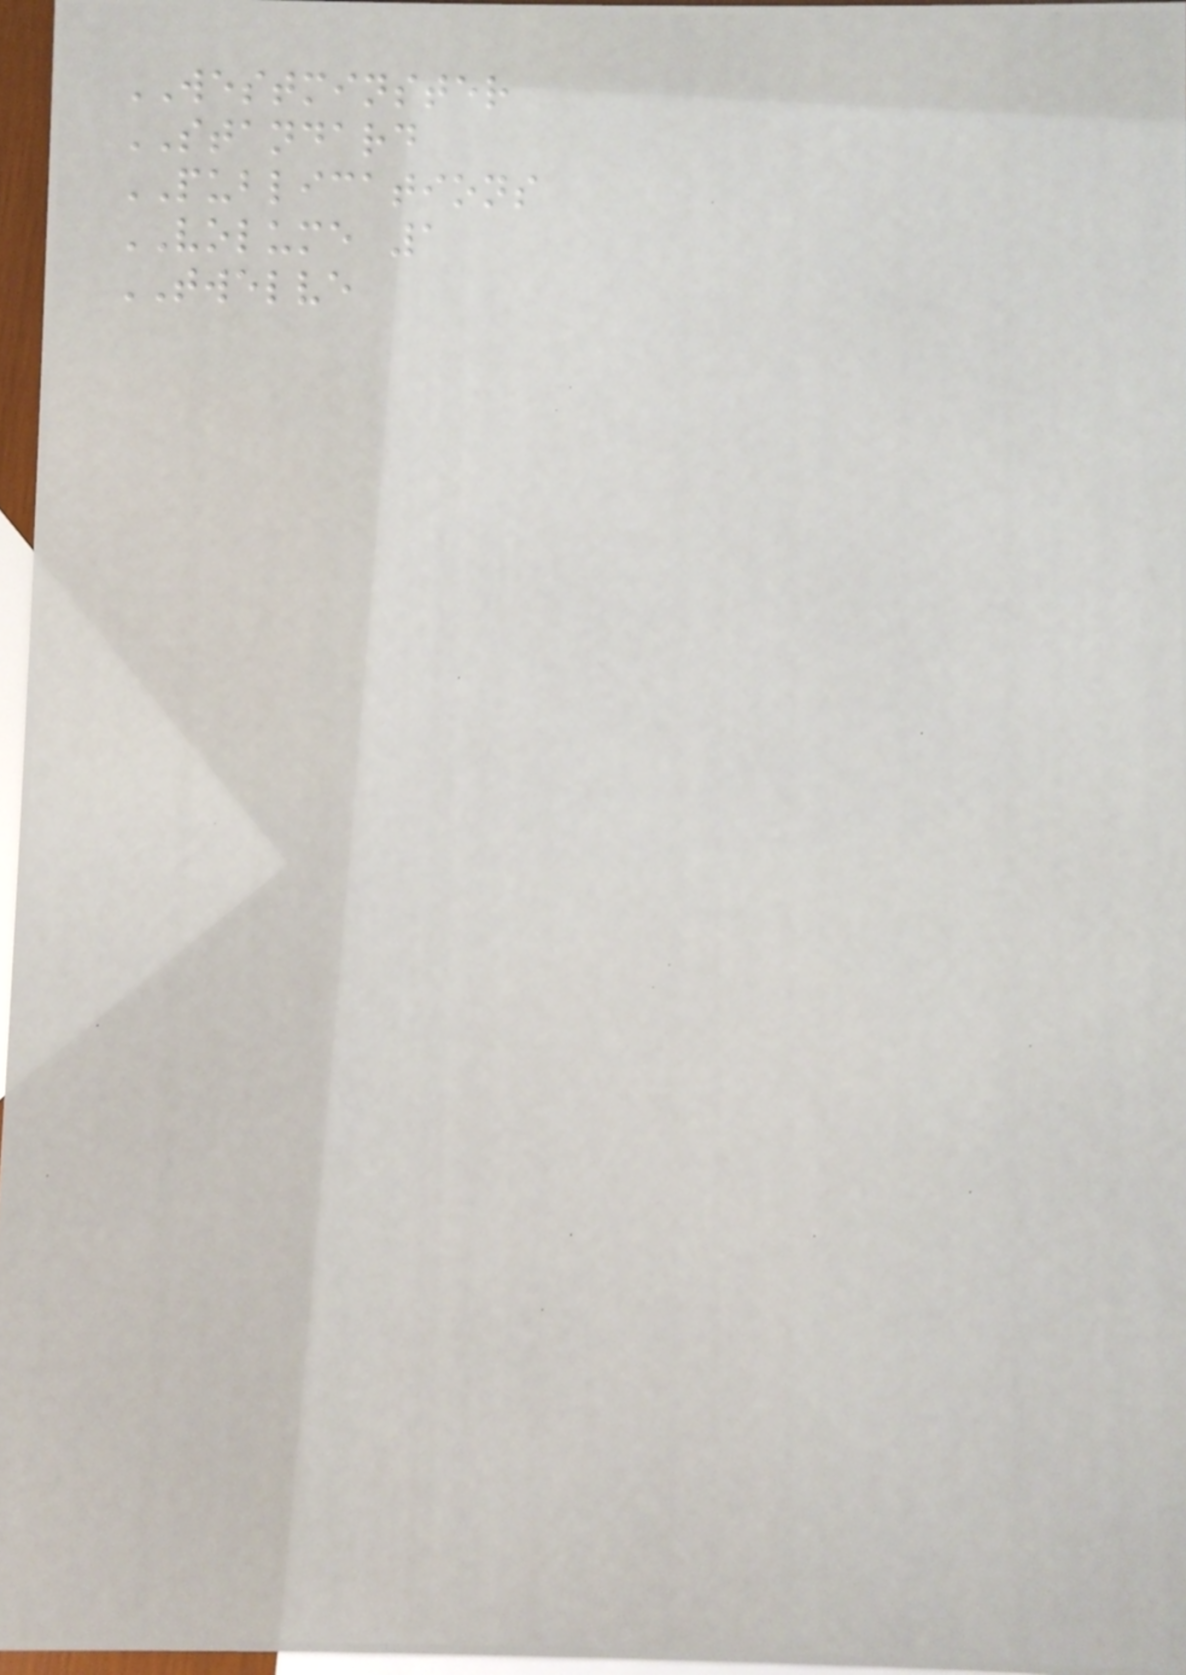WESTMINSTER
STANDARD
PUBLICATIONS
VOLUME 1
TWELVE
